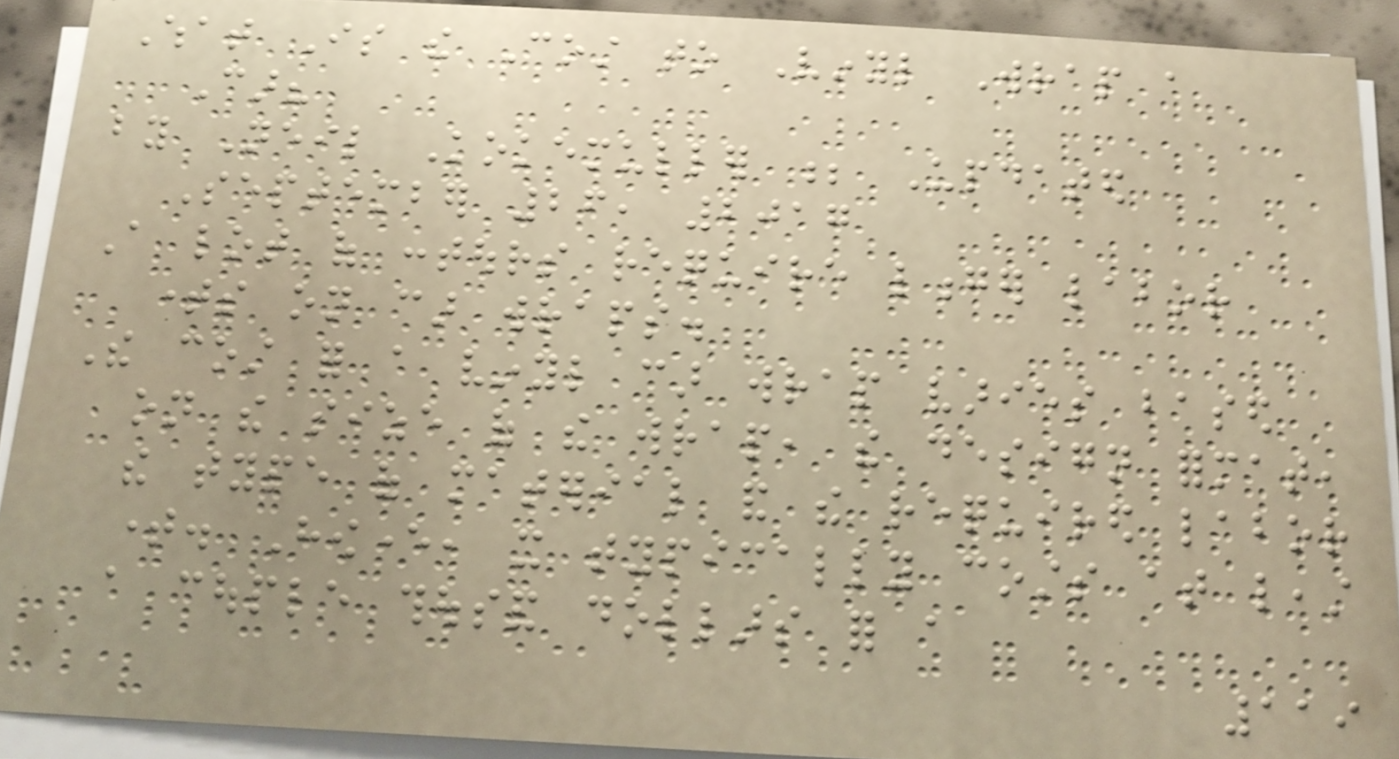What Is the Cost to Vinyl Wrap a
Car?
by Neil Kokemuller ; Updated
September 26, 2017
A lot of contours require longer labor
times on car wraps.
The cost for a vinyl car wrap varies based
on the size of the wrap, the design format,
the type of material and the required labor
time. However, it typically costs at least
a couple thousand dollars for a
119
